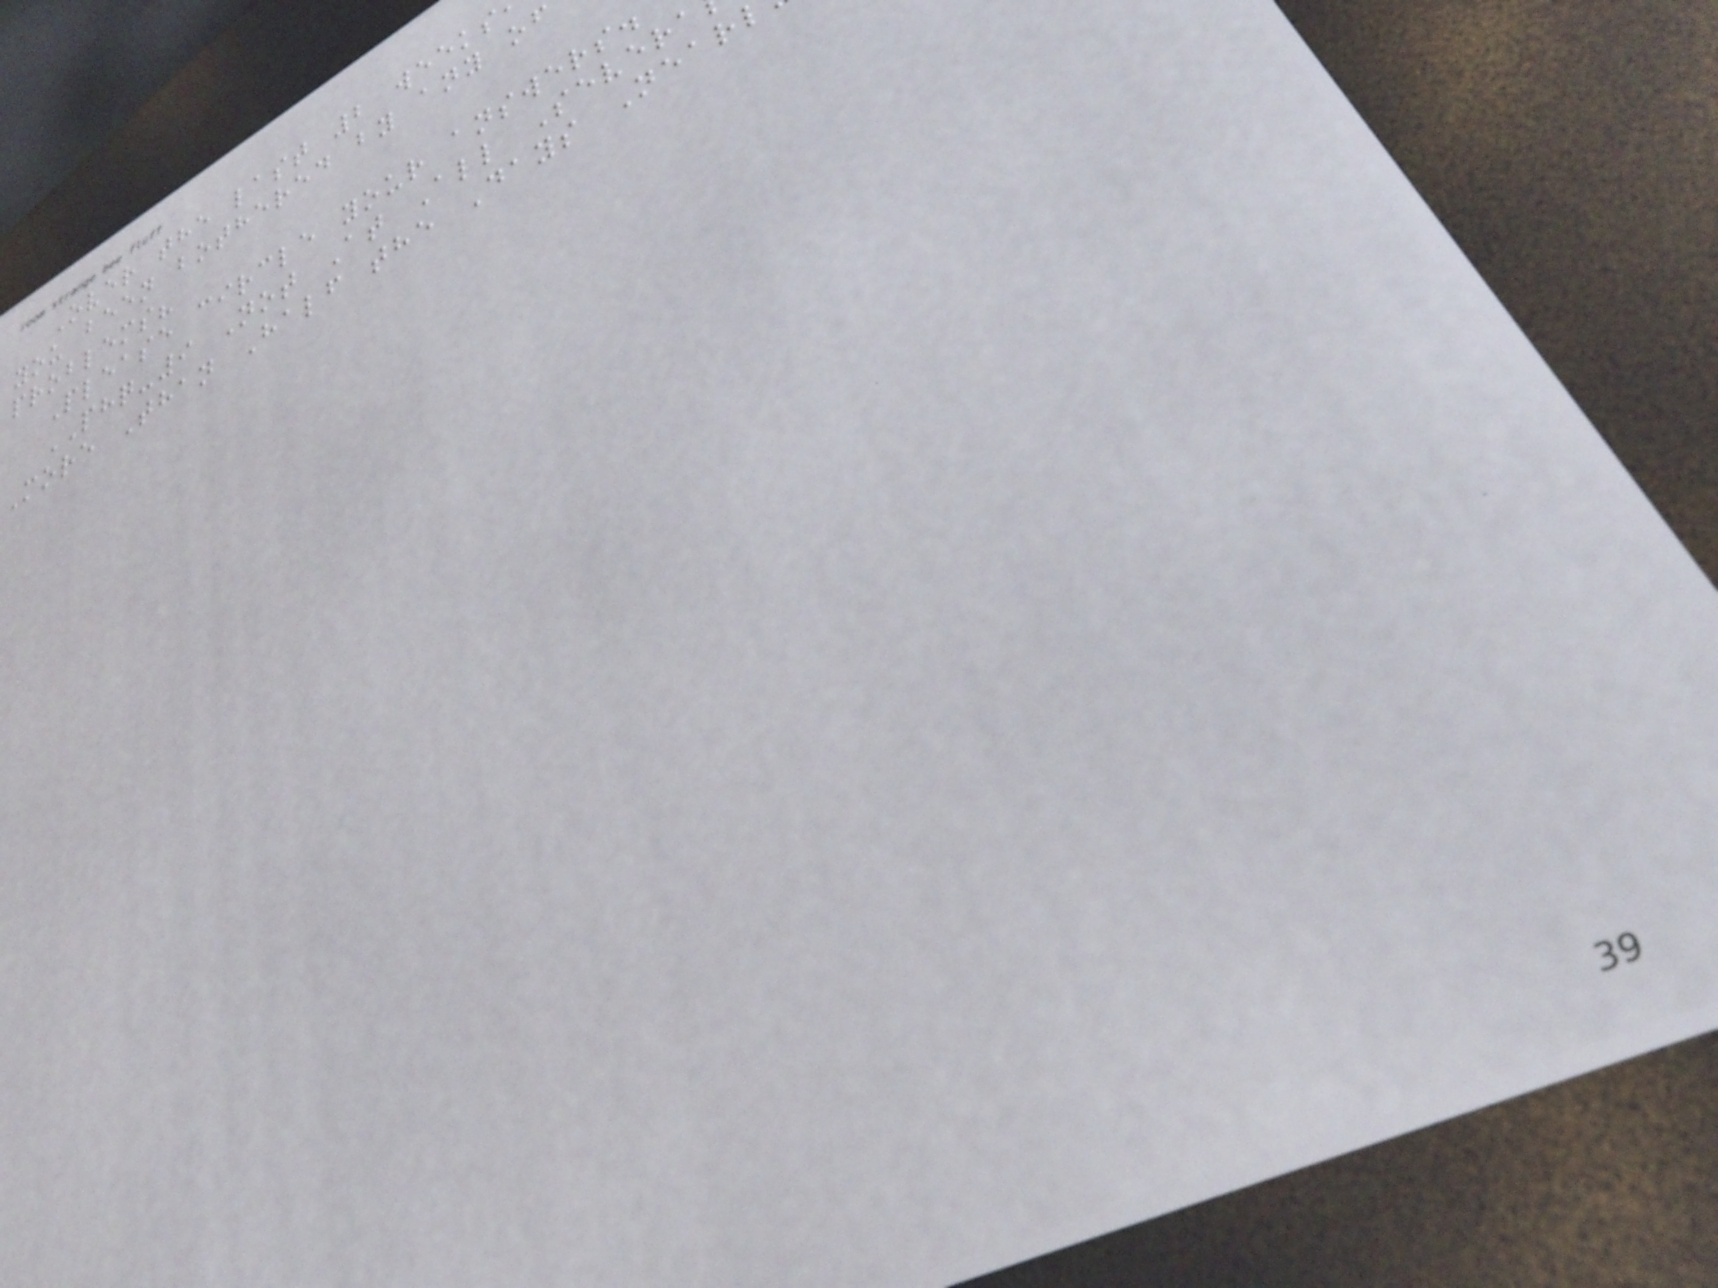Over the last 2 weeks
you been bothered by any of
problems?
Please circle your answers.
PHQ-9 Not At All Severa
More Than Half the Days Near
